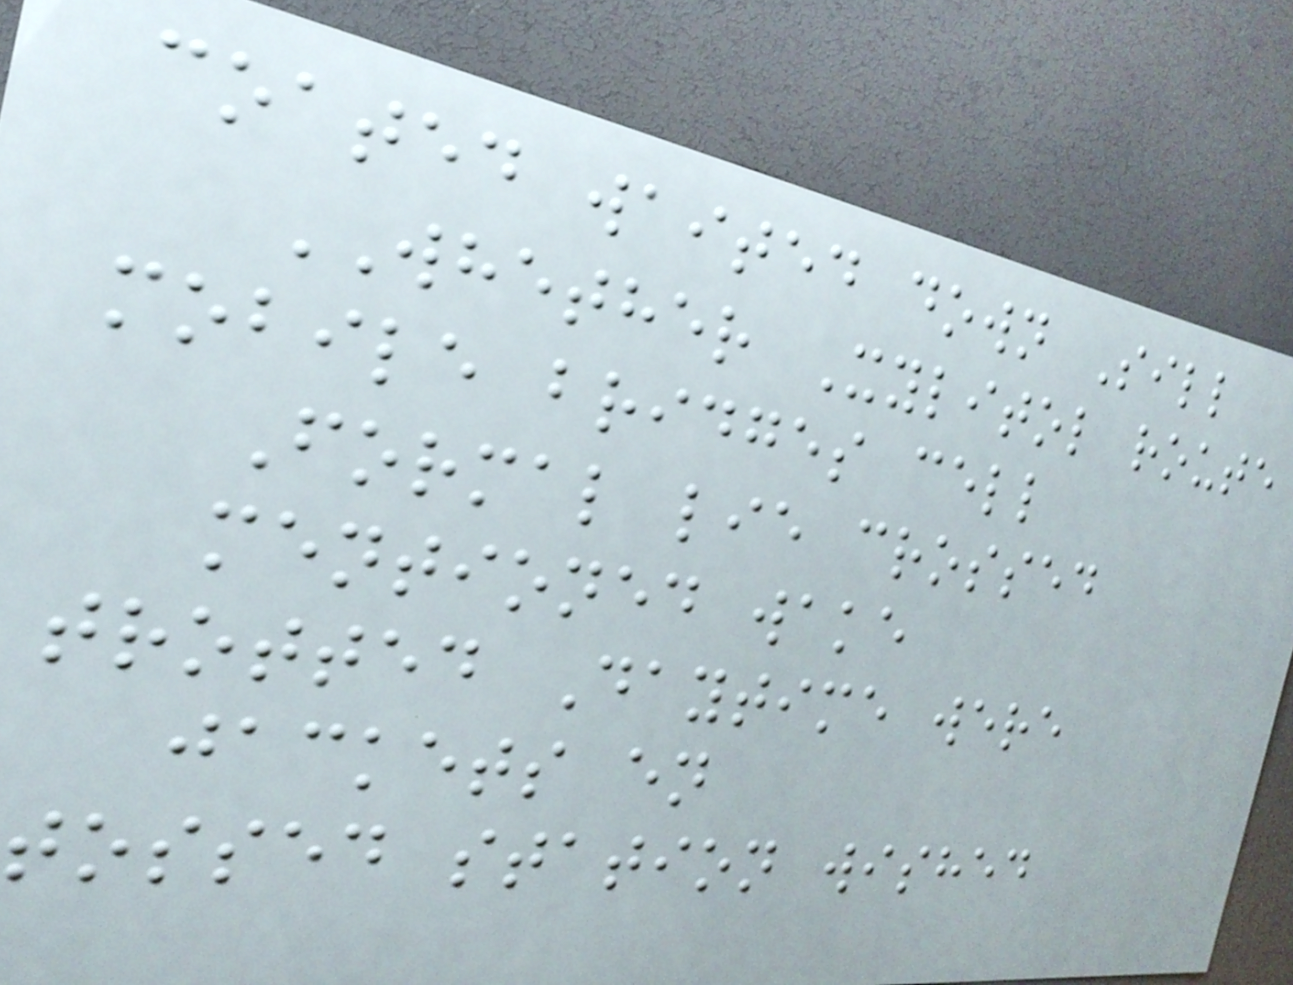coated waited down Sill
WHETHER Xylitol route
mobile bridges cell
Formal lie crossed
mentioned wake
trotted Daytime were
jackets en
tossed station wished
